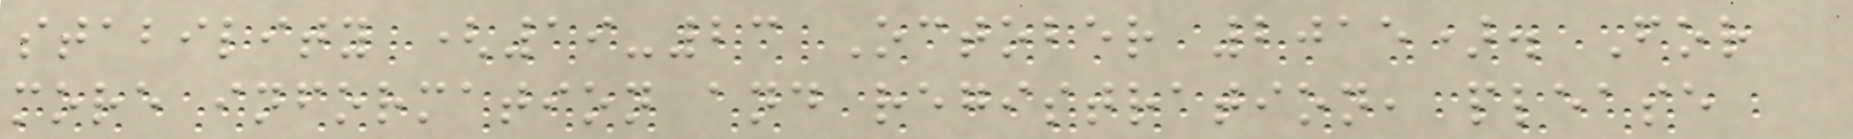stability (19-23 October 2015). For
more information and registration, please
